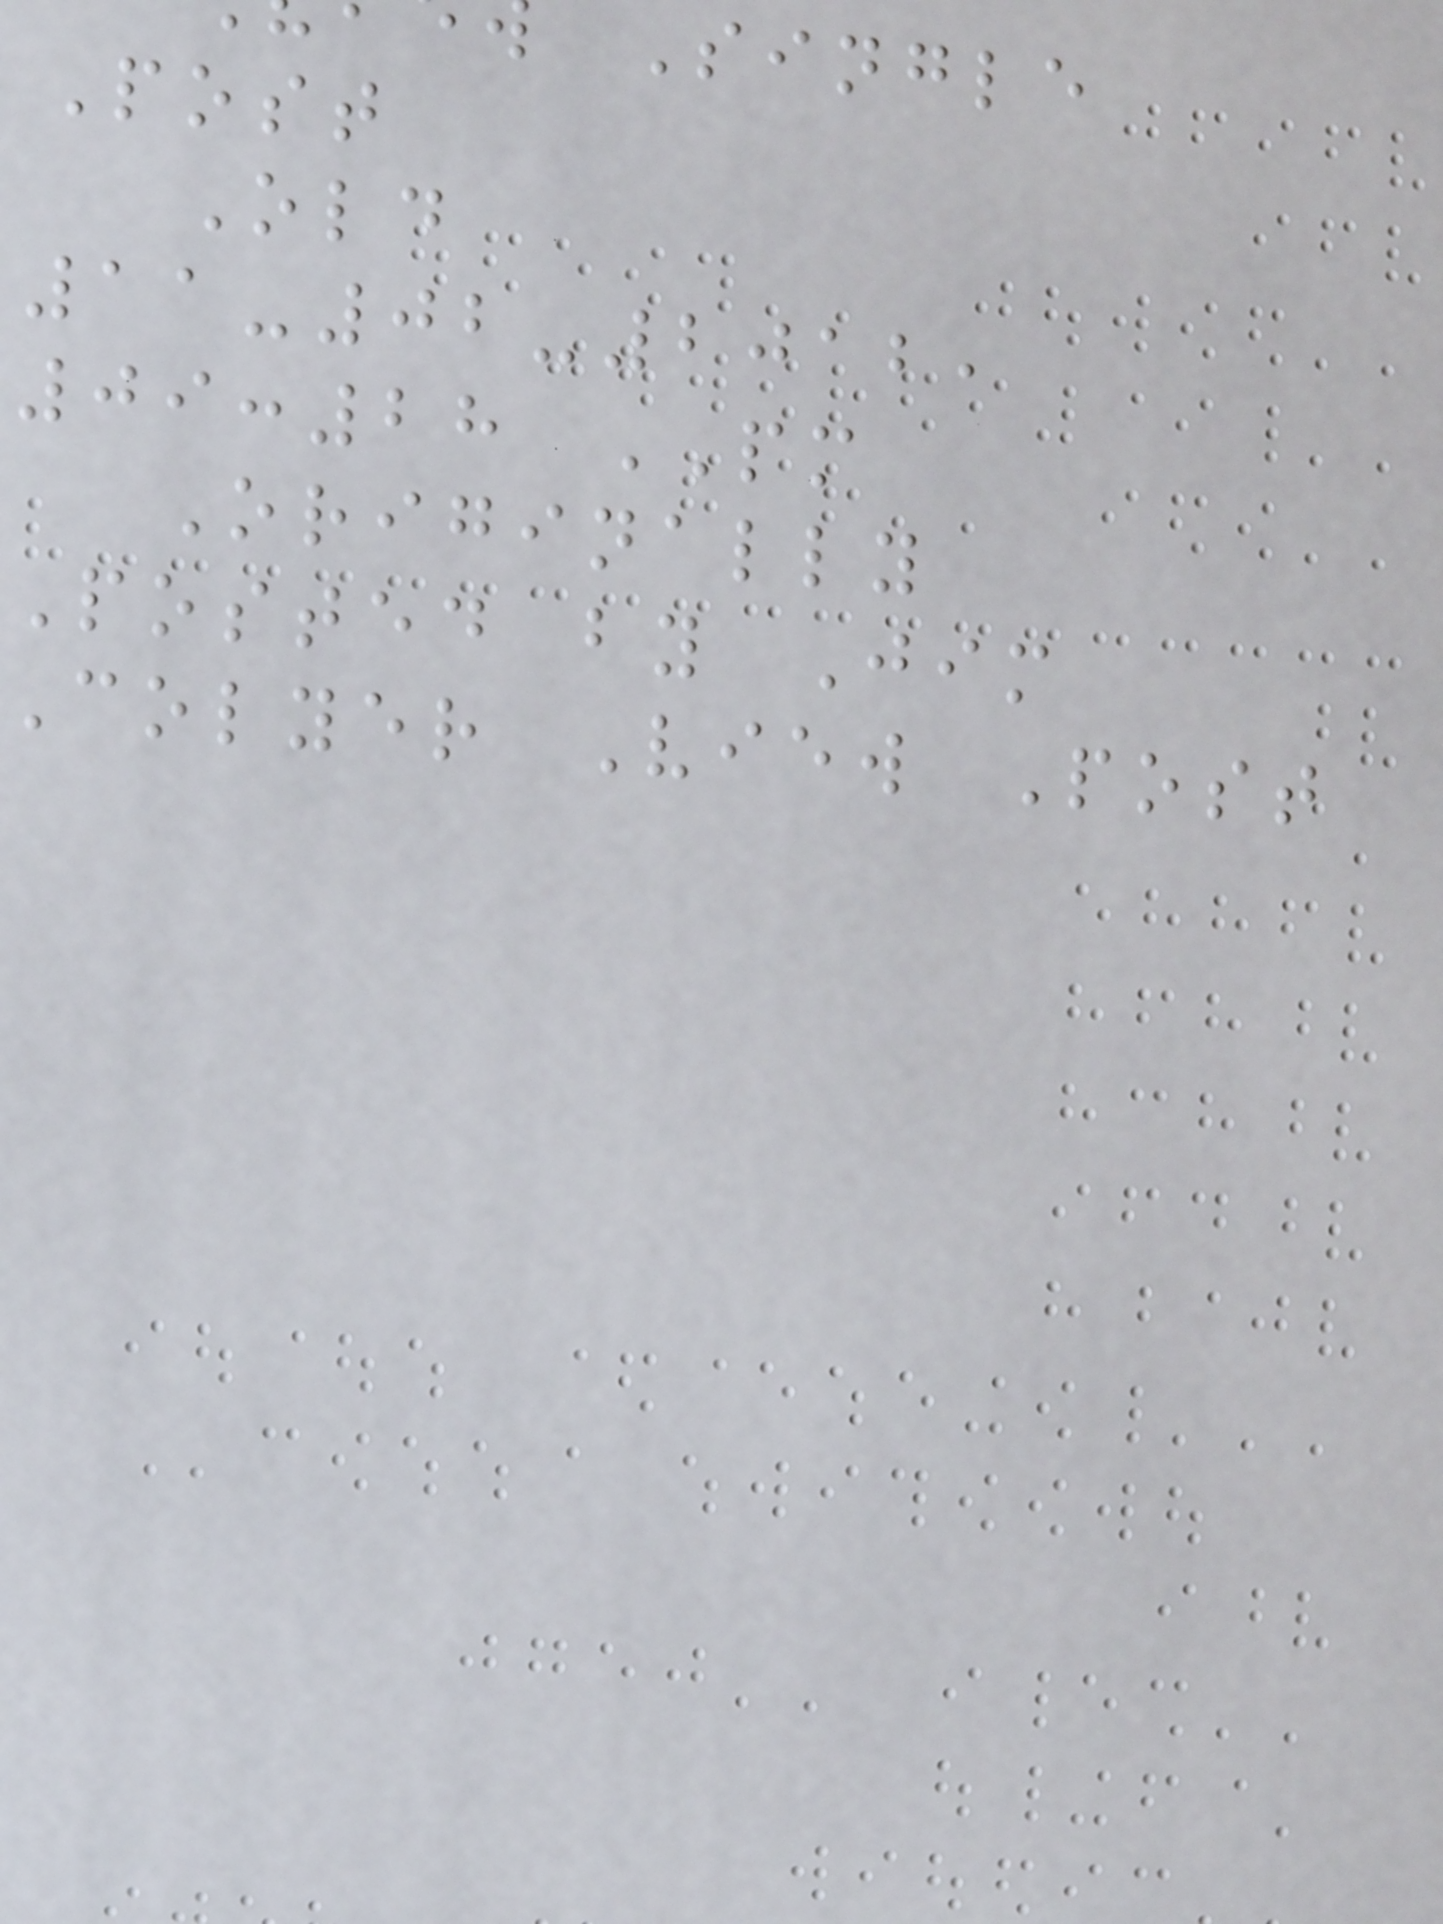Single
Post
Old
11-02-2012,
09:28 PM
Originally
Posted by Jim
colyer View Post
